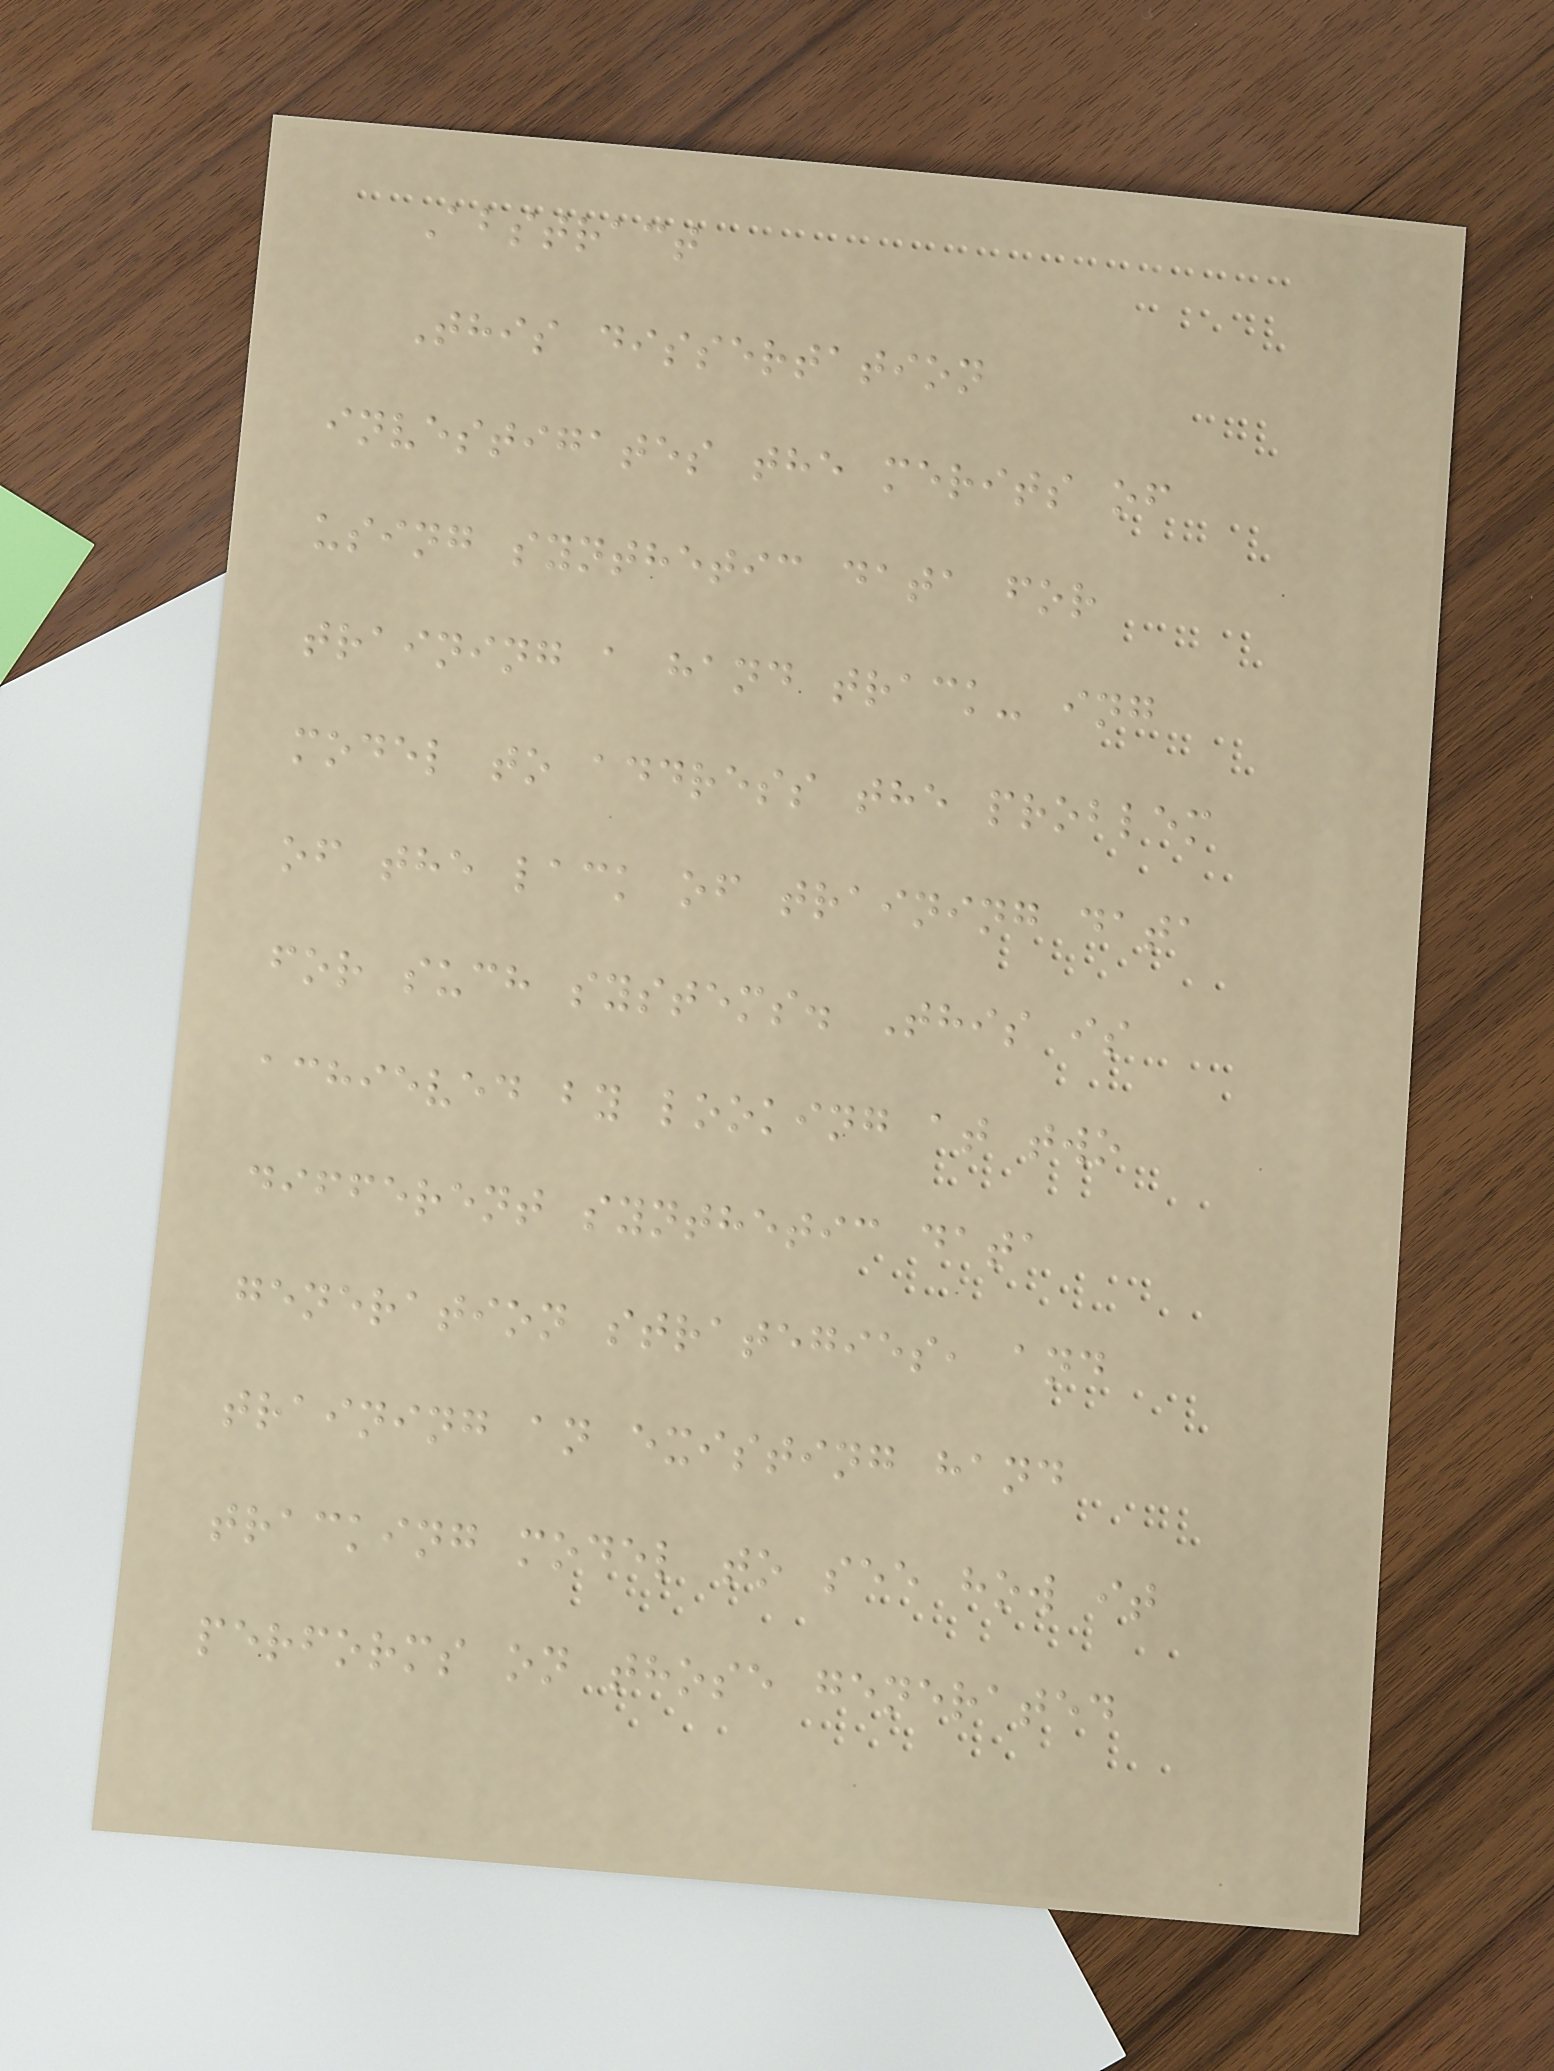Abstract
This dissertation
investigates the merits of
using synthetic data for
training a hand track- ing
model to address the problem
of the lack of training data
for such systems. This is
achieved by looking at two
different synthetic data
generation strategies, and
training an existing hand
tracking model to see how it
performs on those generated
